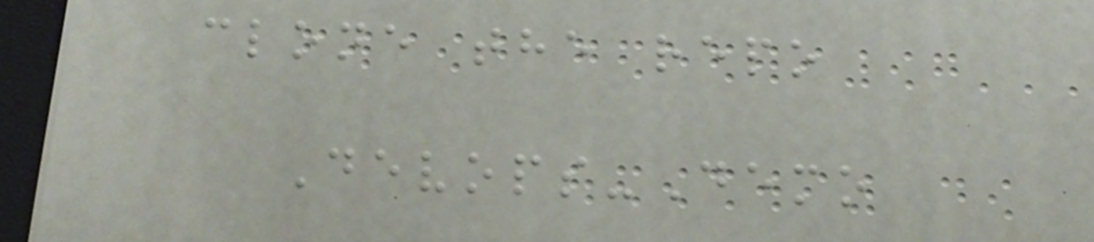clone the repo
Devops-Demo
